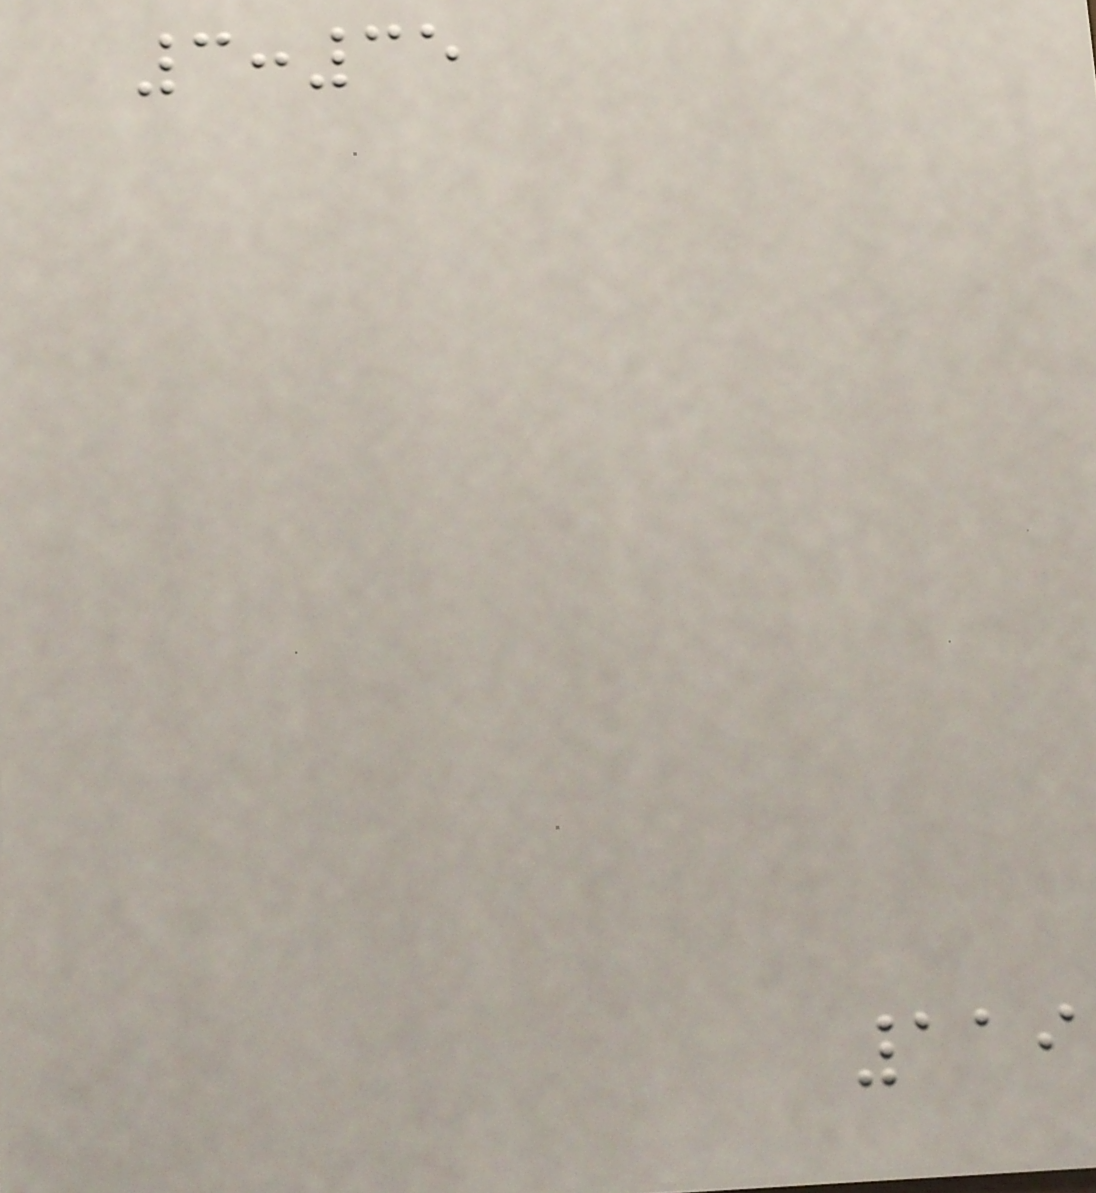3:35
119
